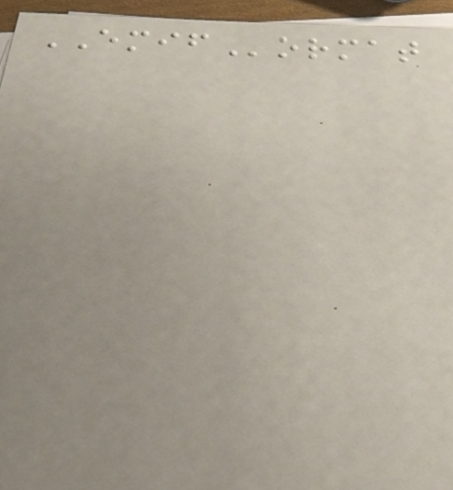EMIFormat
